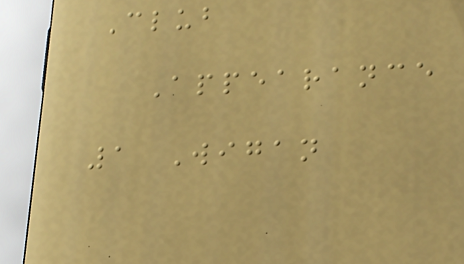Club
Appearance
1 Wigan
